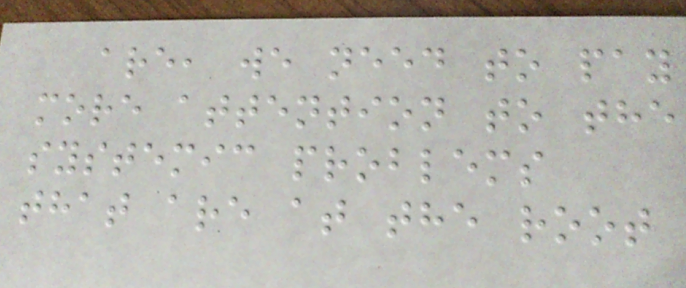are, we need to pay
more attention to the
systemic problems
that are at the root
